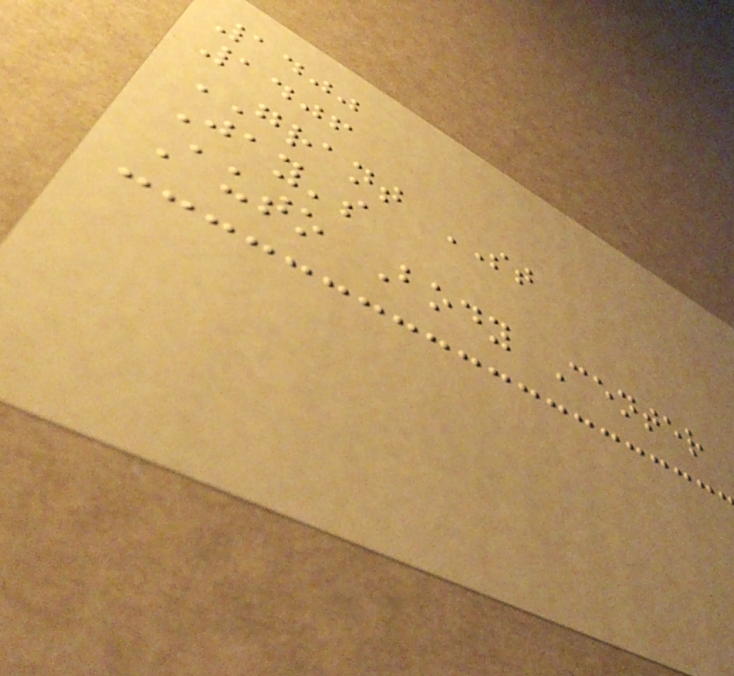1400
1406
GRANT ST
Jay's
Auto Body Center
